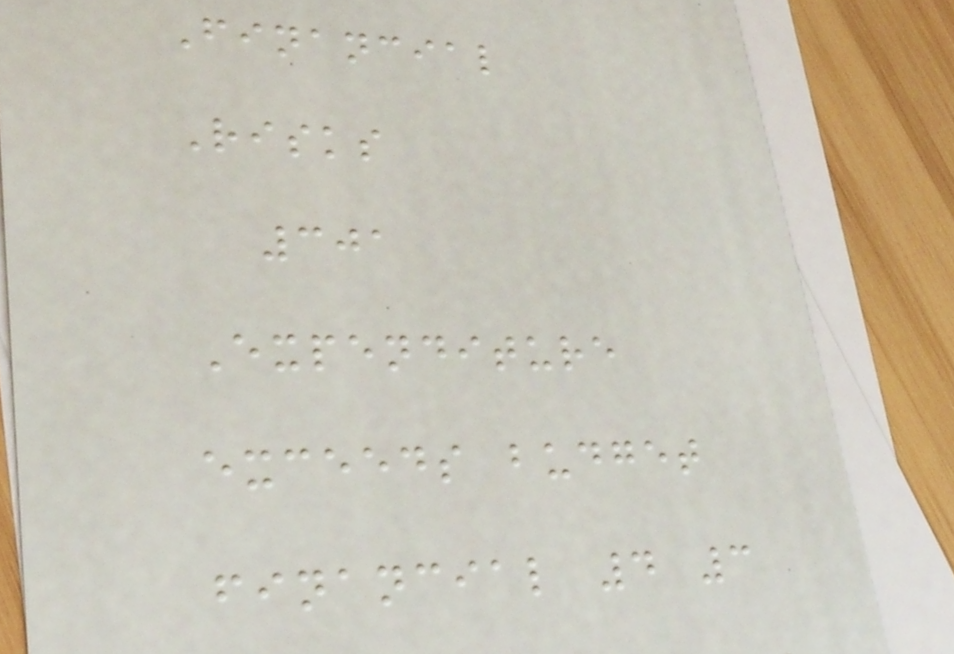Financial
Risks
301
Expenditure
exceeds budget
financial 4 3
